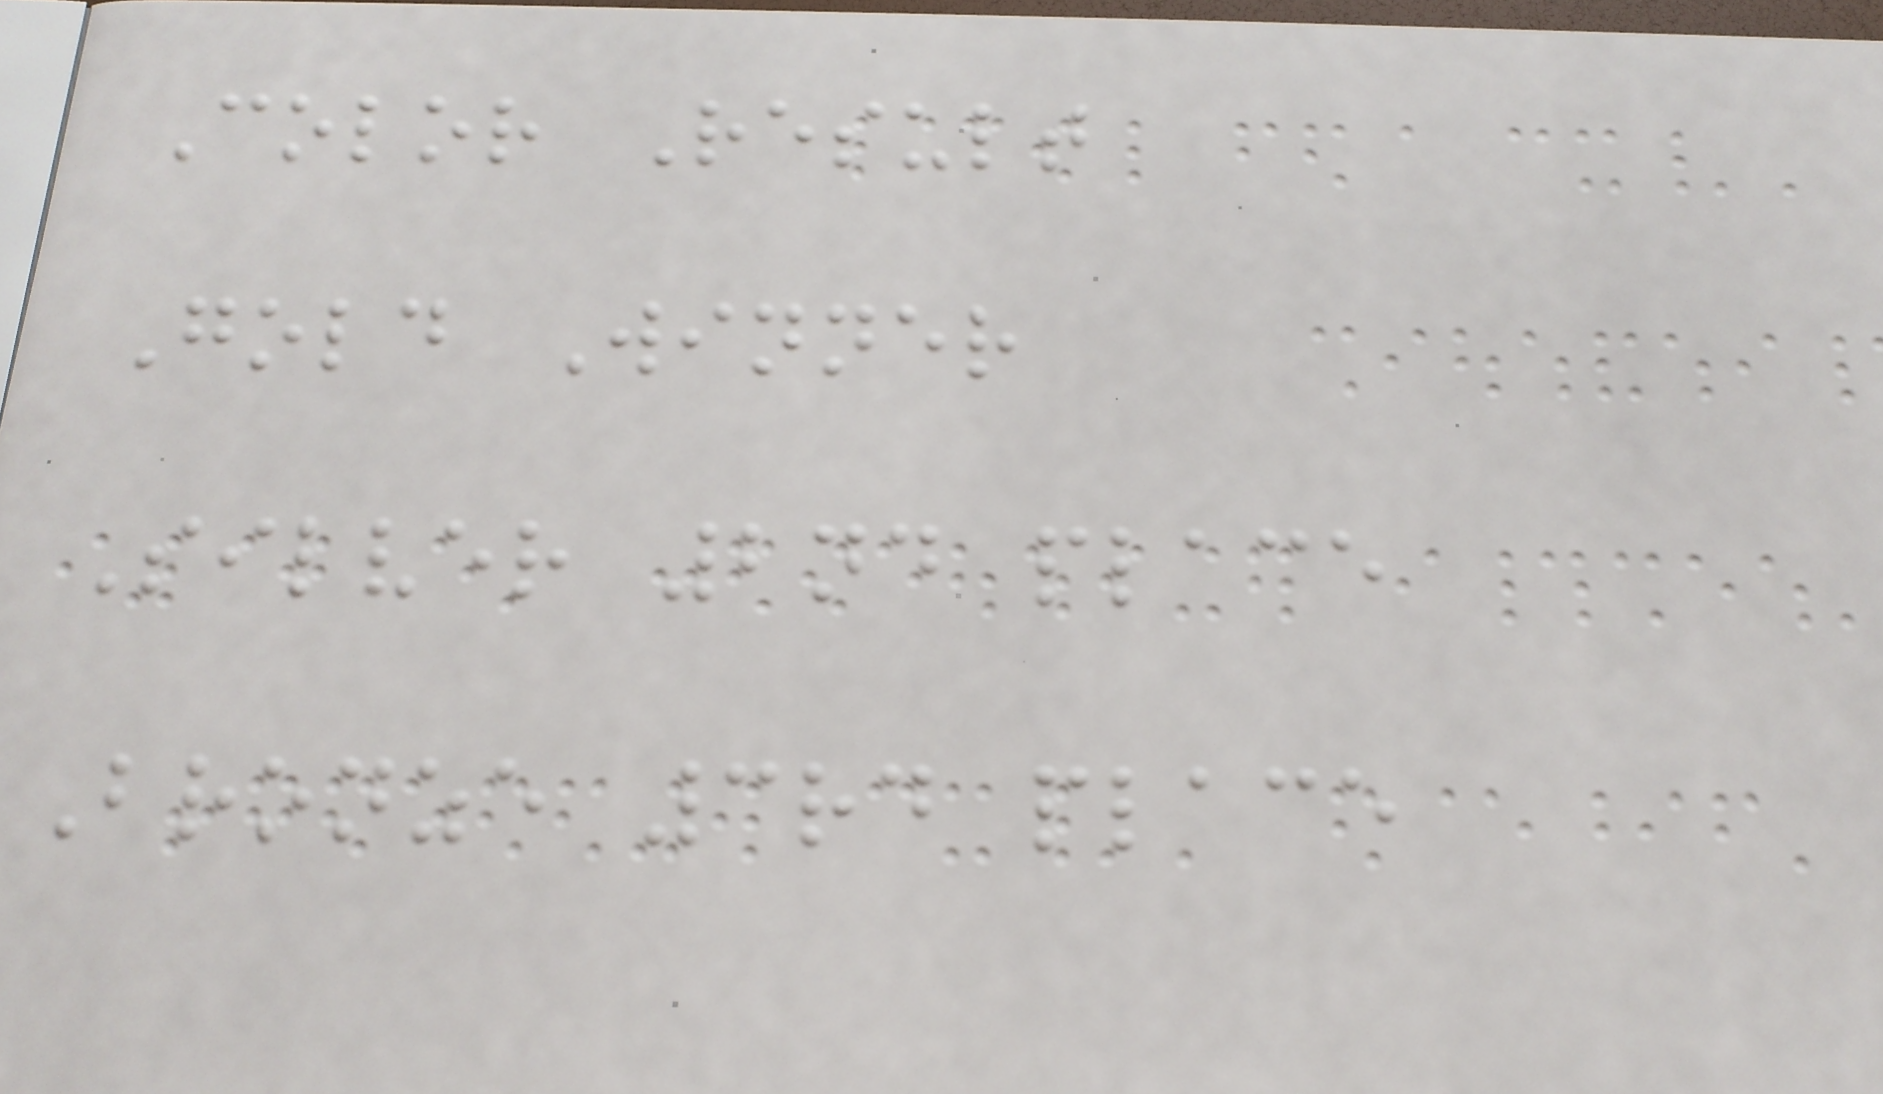Color Result
Gold Winner
Silver 2nd place
Bronze 3rd place
